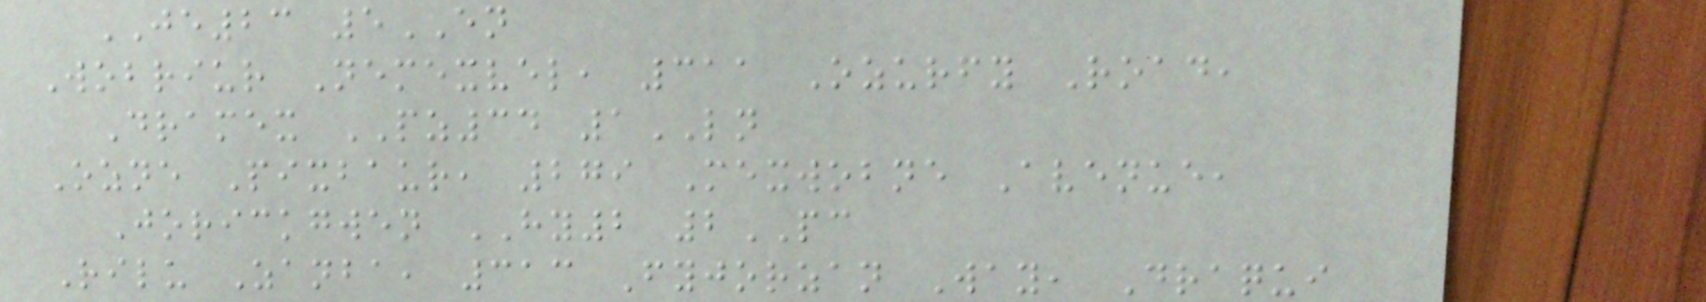JE23 5EN
Wobriur Nemexvel, 311 Ozurfy Road,
Dramex PZ34 1LN
Ozne Pixbaur, 279 Mexwobne Avenue,
Jorickgwen HY2 2PC
Rilu Zanba, 313 Fyjorzan Way, Draqui
